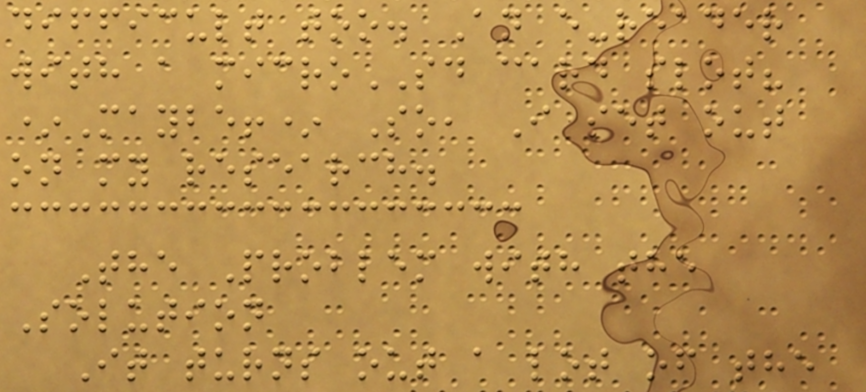difficult too. An e-reader
with a microSD card slot?
*Maybe!* So, I set out
on my research.
The Problem with the
Solution
It turns out a lot of the
